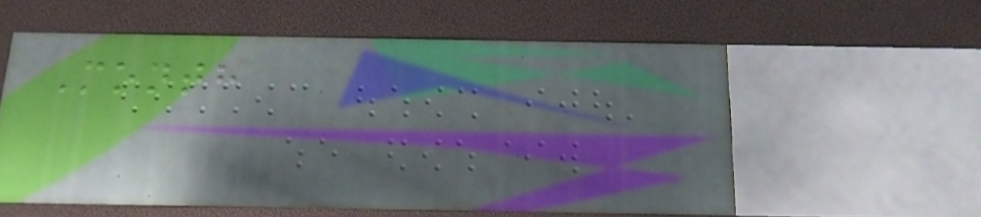Month
